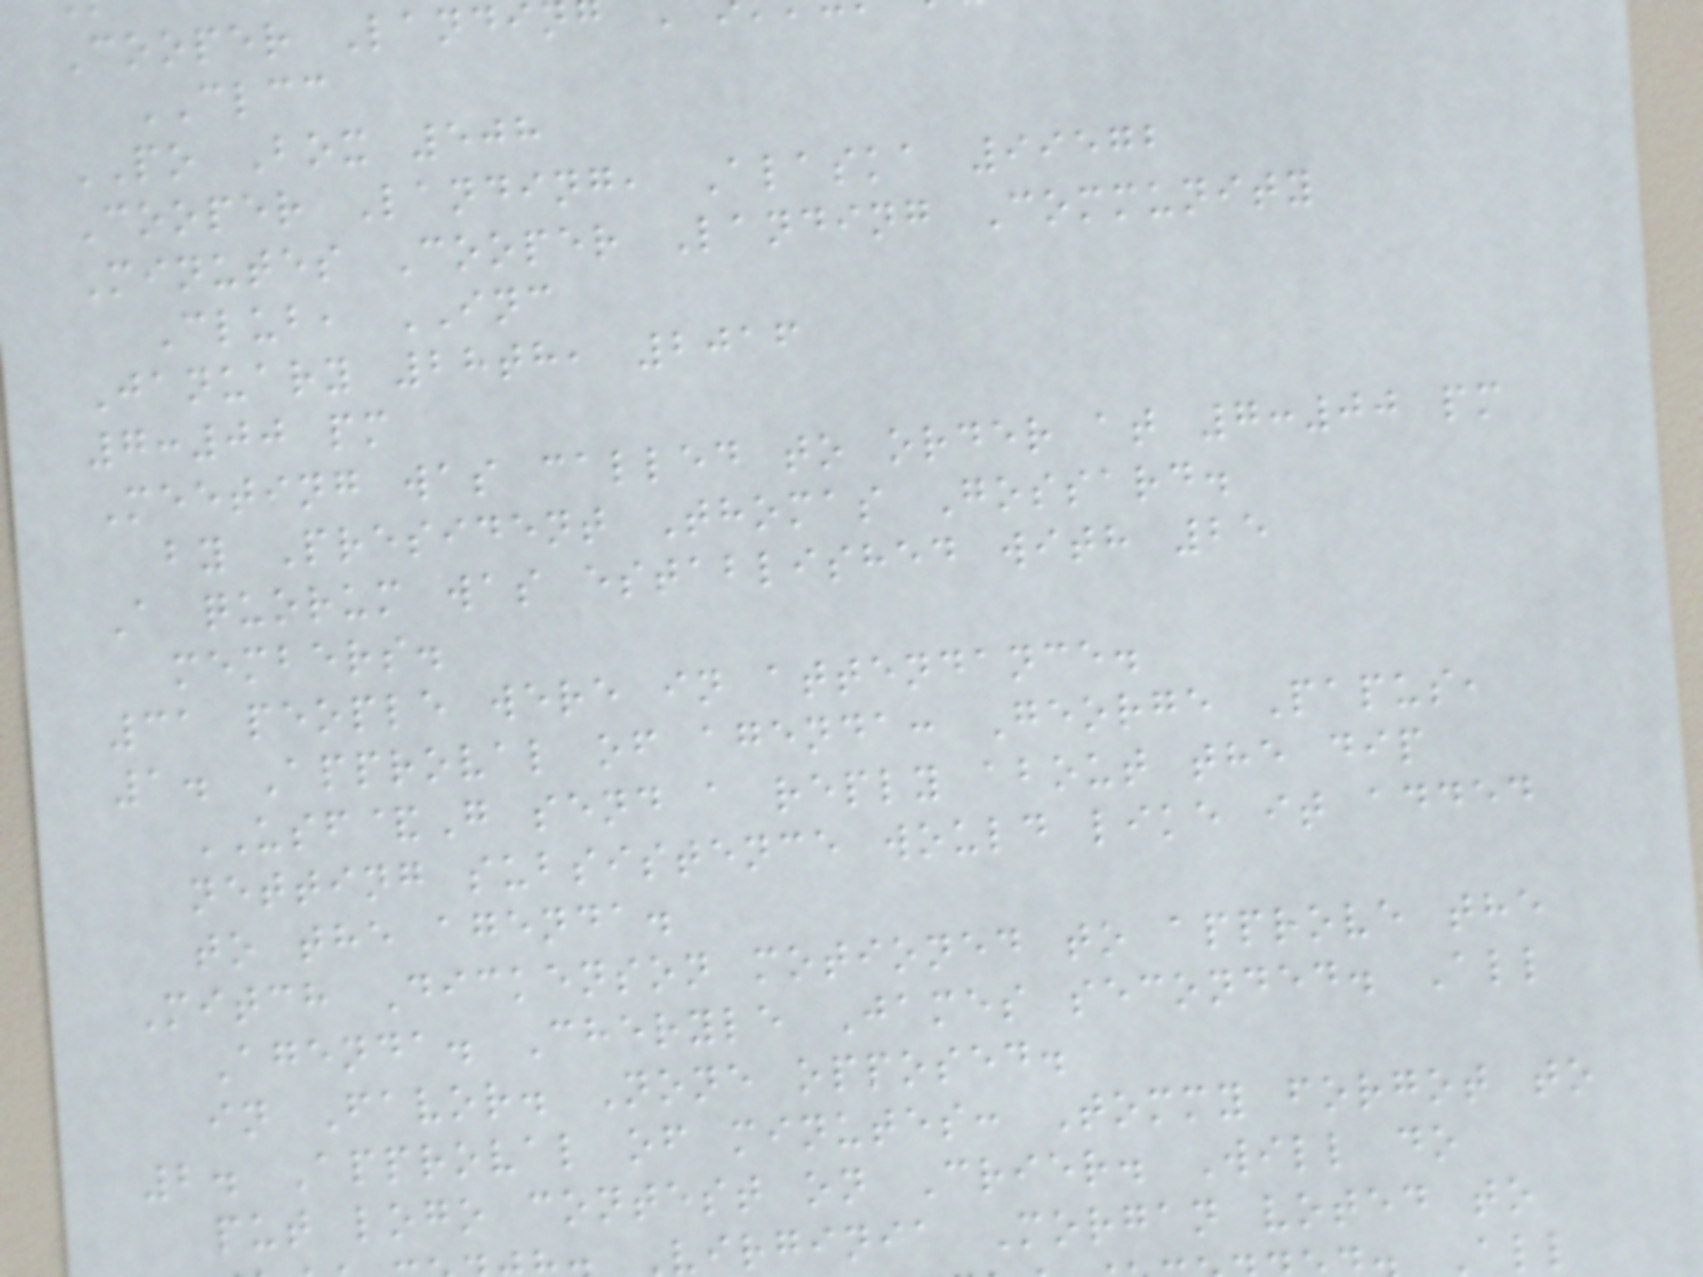Cooper Landi
CLCC
PO Box 508
Cooper Landing, Alaska 99572
Minutes Cooper Landing Community
Club, INC
January 28th, 2016
7:00 pm
Meeting was called to order at 7:00 pm
by President Thomas Gossard.
A quorum was established with 25
members.
31 people were in attendance.
1. Approval of agenda: George Papus,
USF&G send a reply about the dip
netting subsistence would like it added
to the agenda.
Mitch Dickenson motioned to approve the
Agenda. Cheryle James seconded. All
in Favor. None opposed.
2. Approval of minutes: Tommy forgot to
put logo contest on Crier. Will do
virginia Morgan voted to
